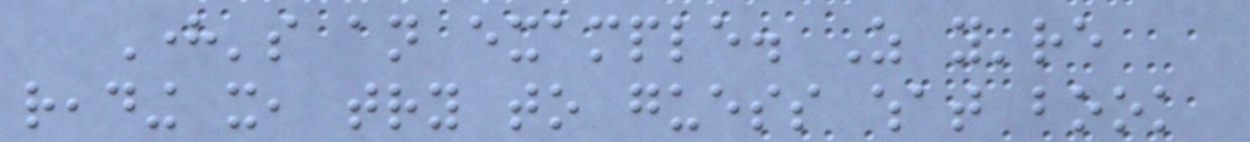Here's an example. As you're
reading it, try to guess what book
